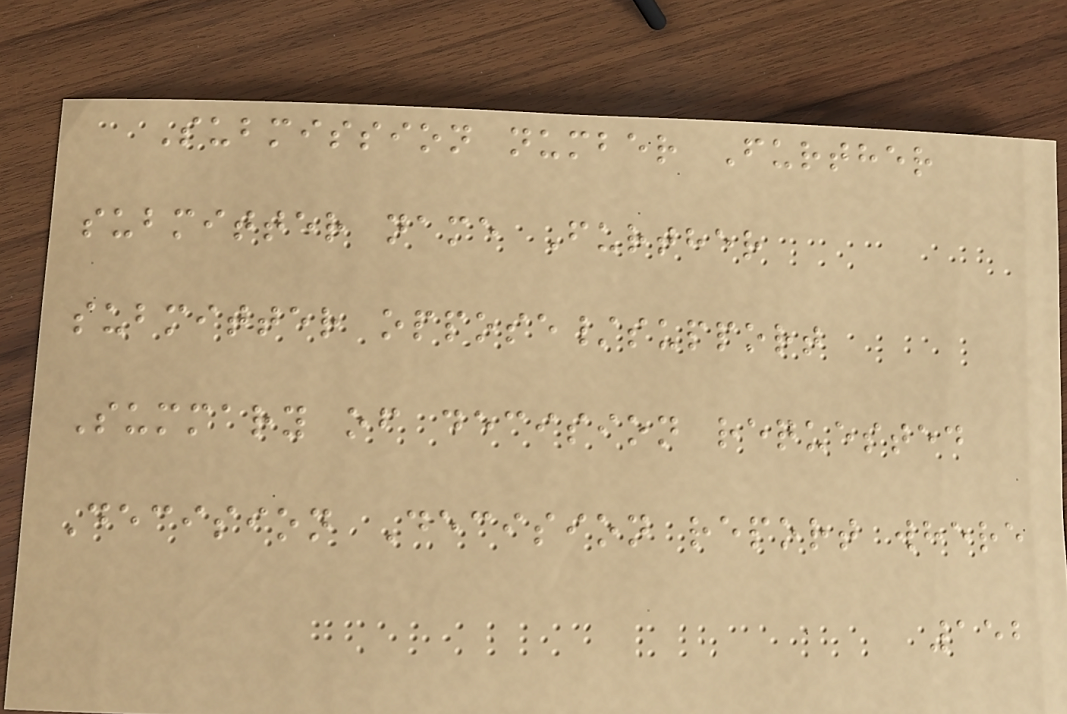Submission number Further
submitter name Further
submitter oppose/support
Summary of decision requested
Decision Decision report where
152
